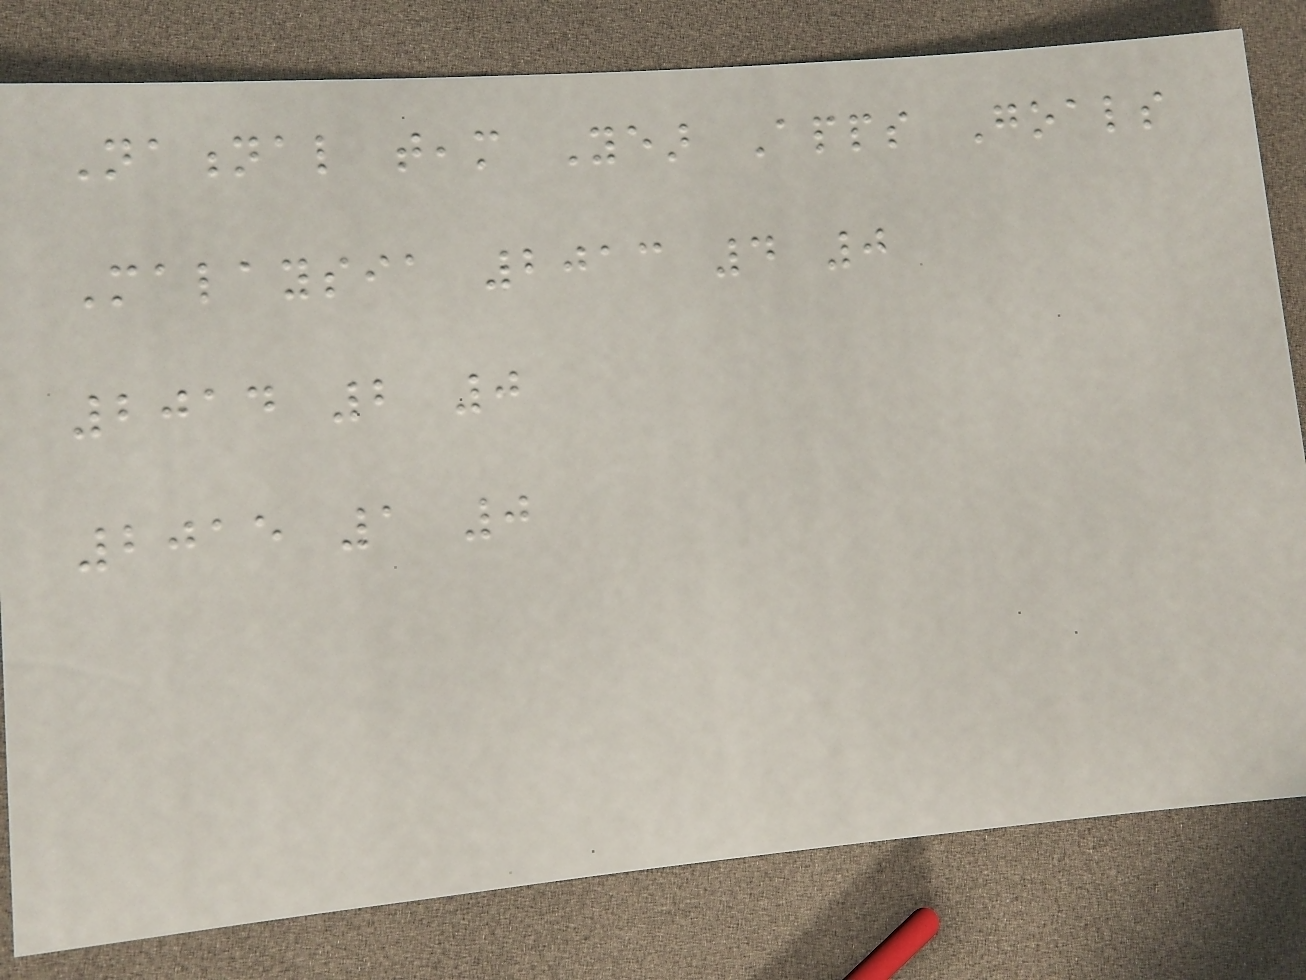National team Year Apps Goals
Malaysia 2013 4 0
2014 2 0
2015 1 0
